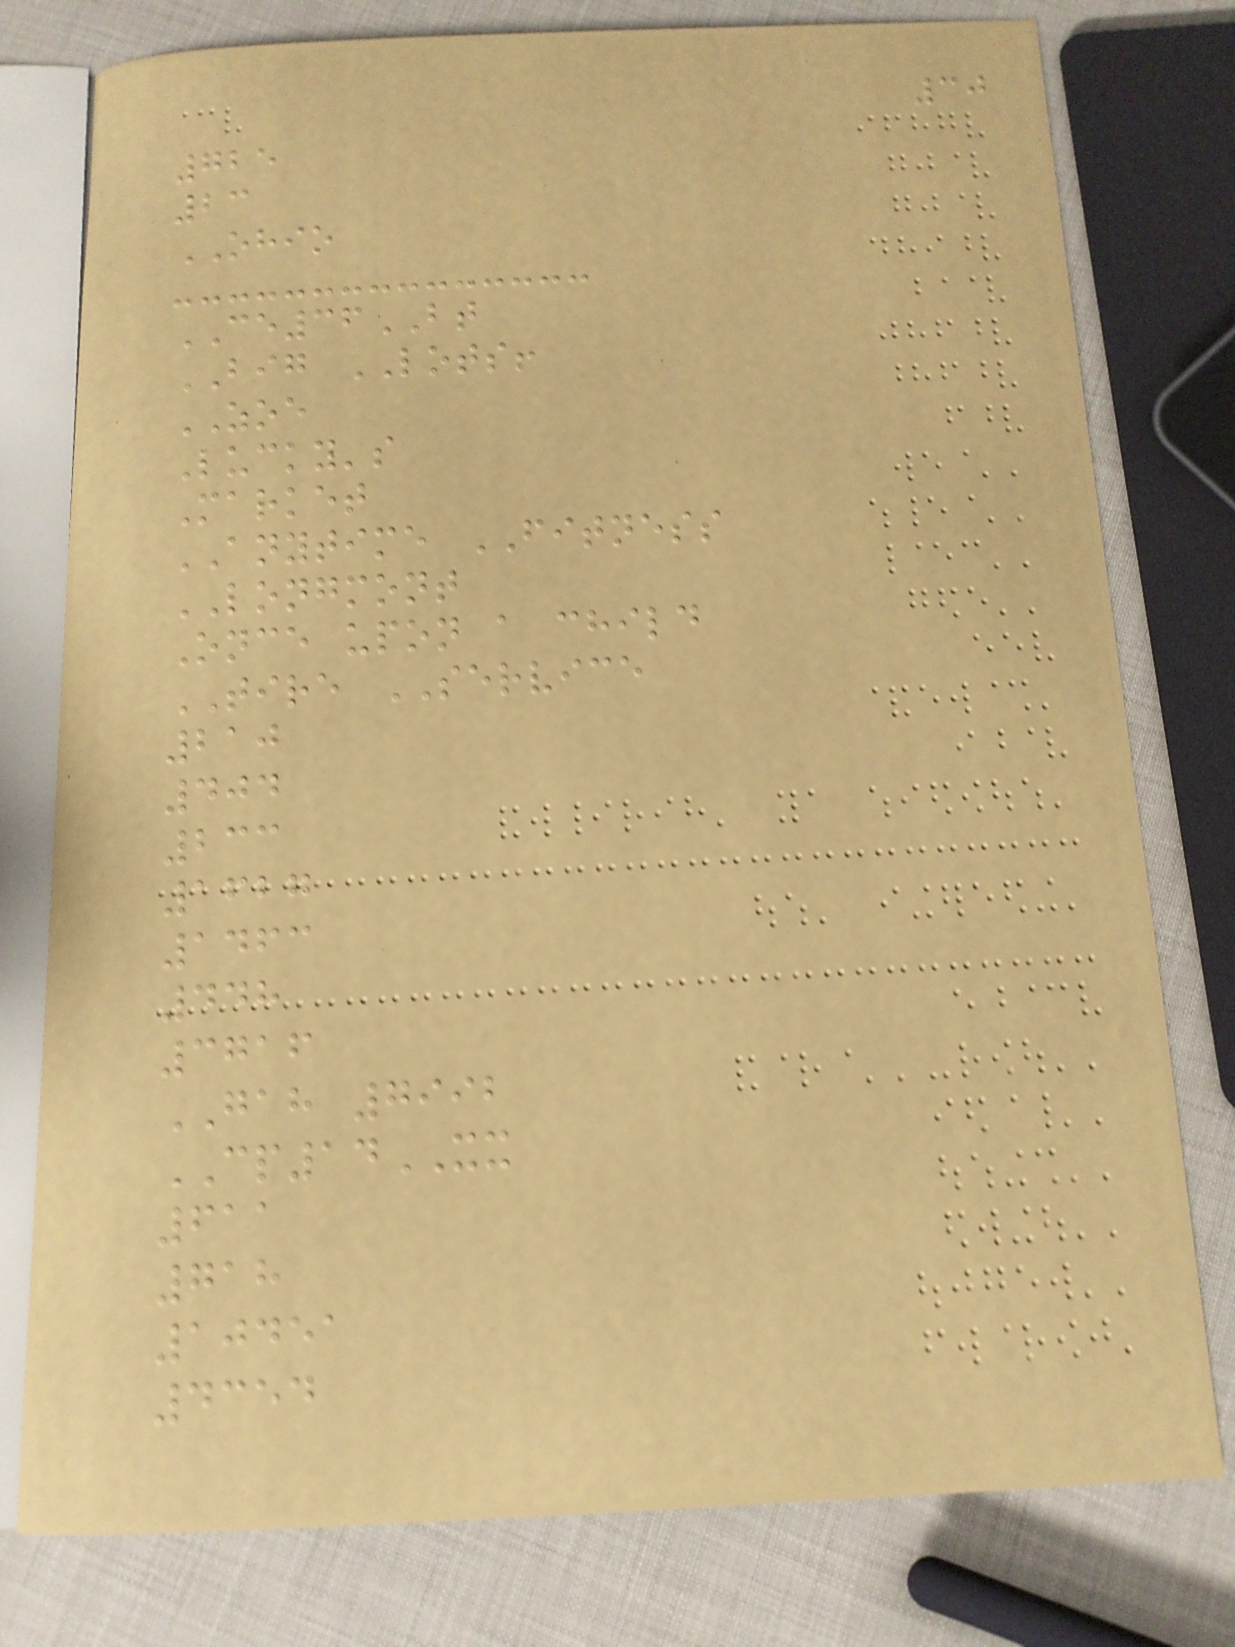30
725
23
OHIO
CE36BT
BIG LOTS!
ZOE
Lucky's
Market
ANYTIME FITNESS
LONGMONT
Once upon a child
TIRE SERVICE
210
404
233
1627
1463
448
3716
GAH 7992
CP14XX
611
718
10451
4354
